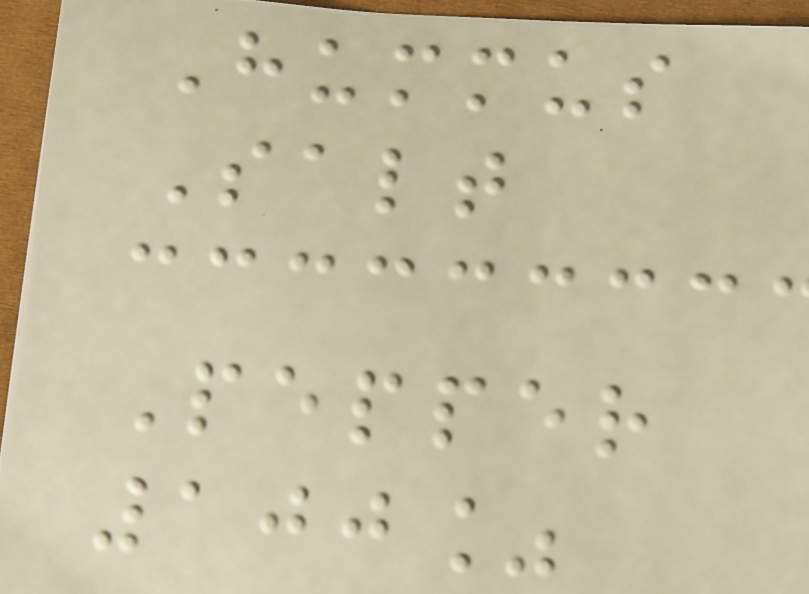Hummus
Salt
Pepper
100%
